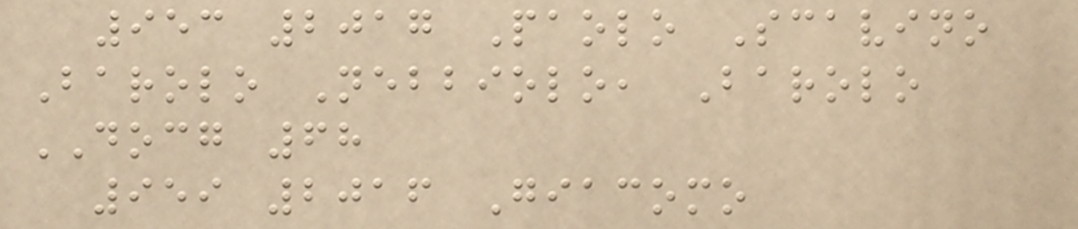953 2017 Paolo Scavino
Barolo Nebbiolo, Barolo
DOCG 68
959 2016 Giacomo
